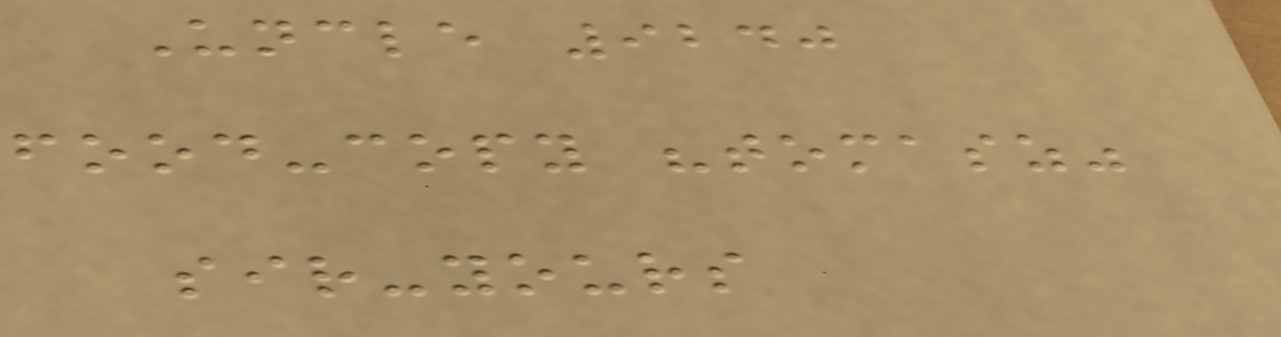Uncle 9240
food-copy "tomasz"
sir-yours
